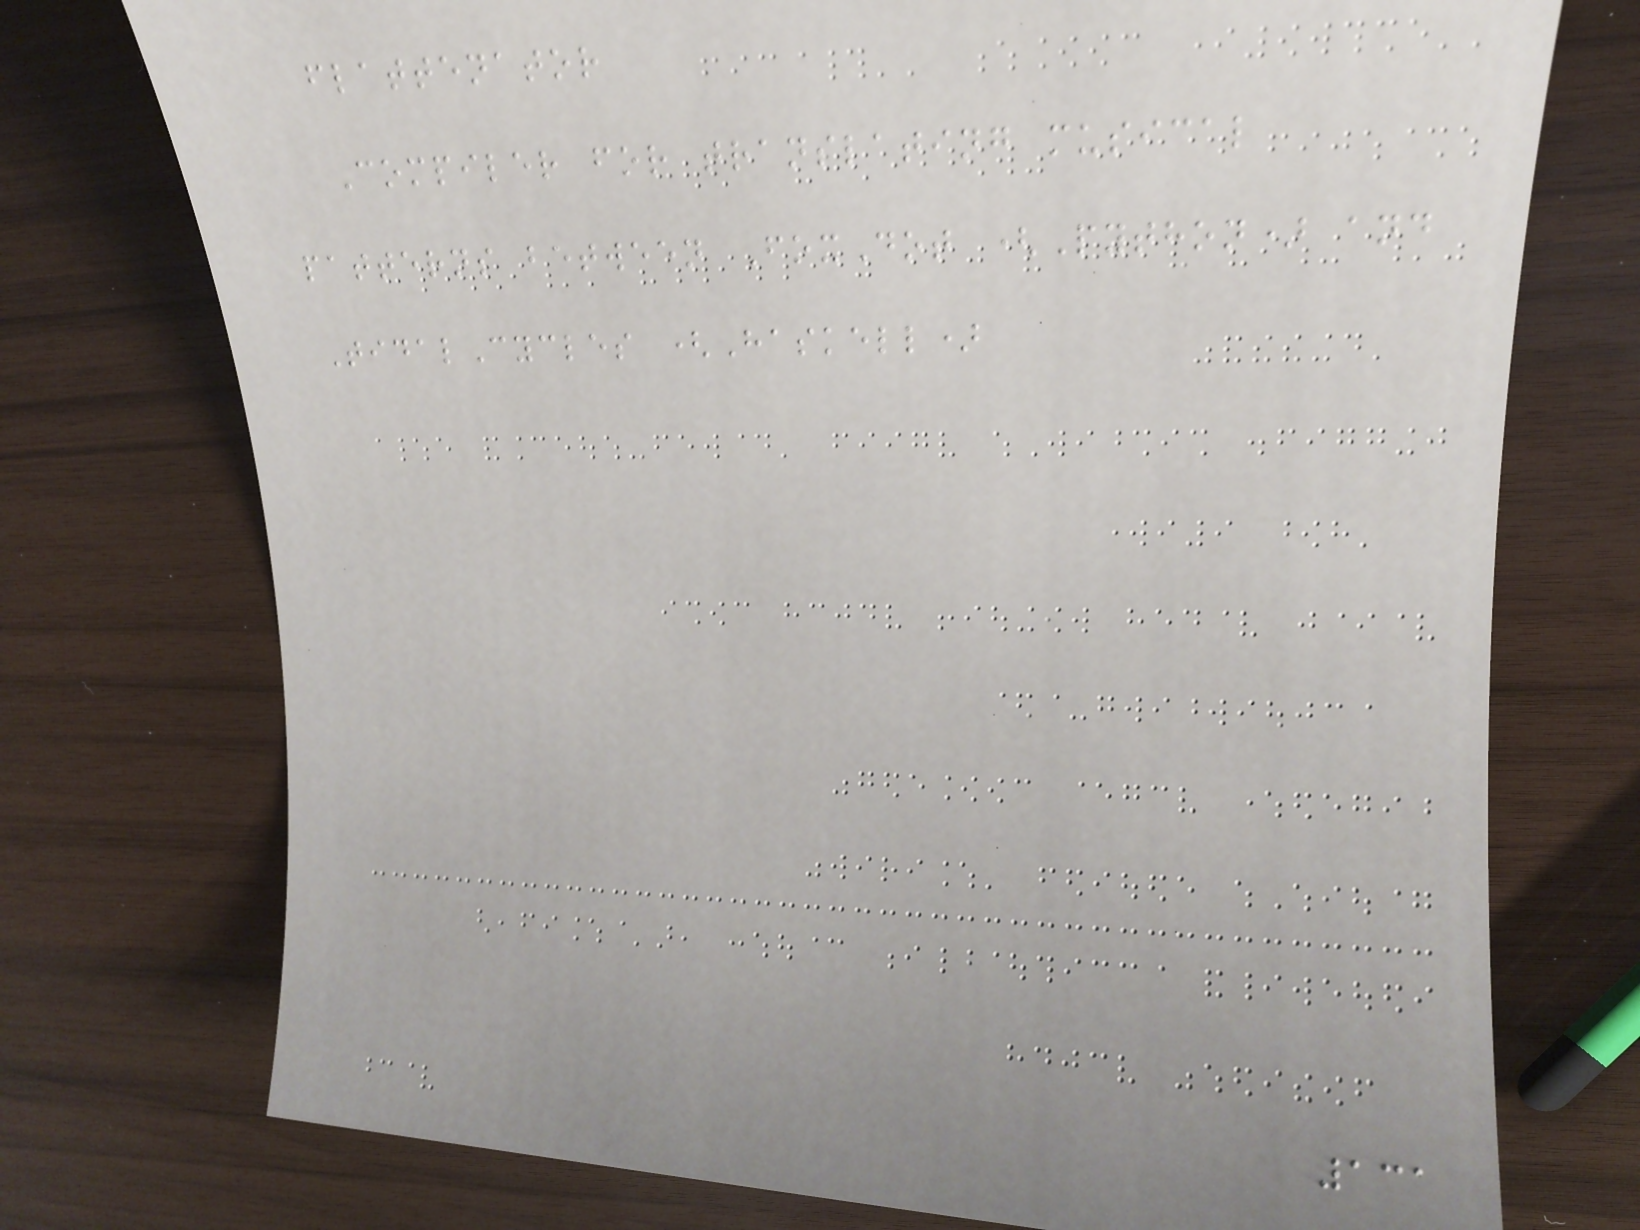flattenator
Compiler for translating musical
patterns between FoxDot (Python) and
TidalCycles (Haskell)
131
